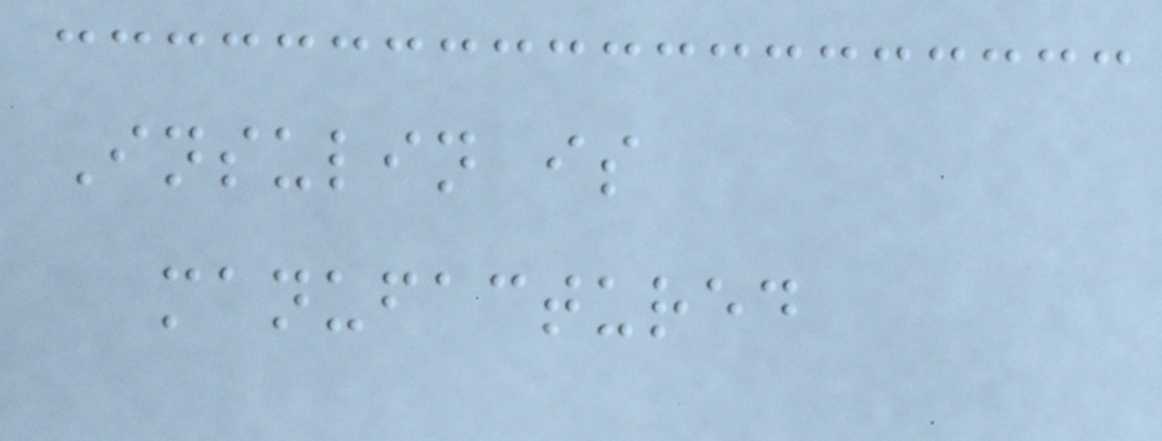Insulin is
manufactured
